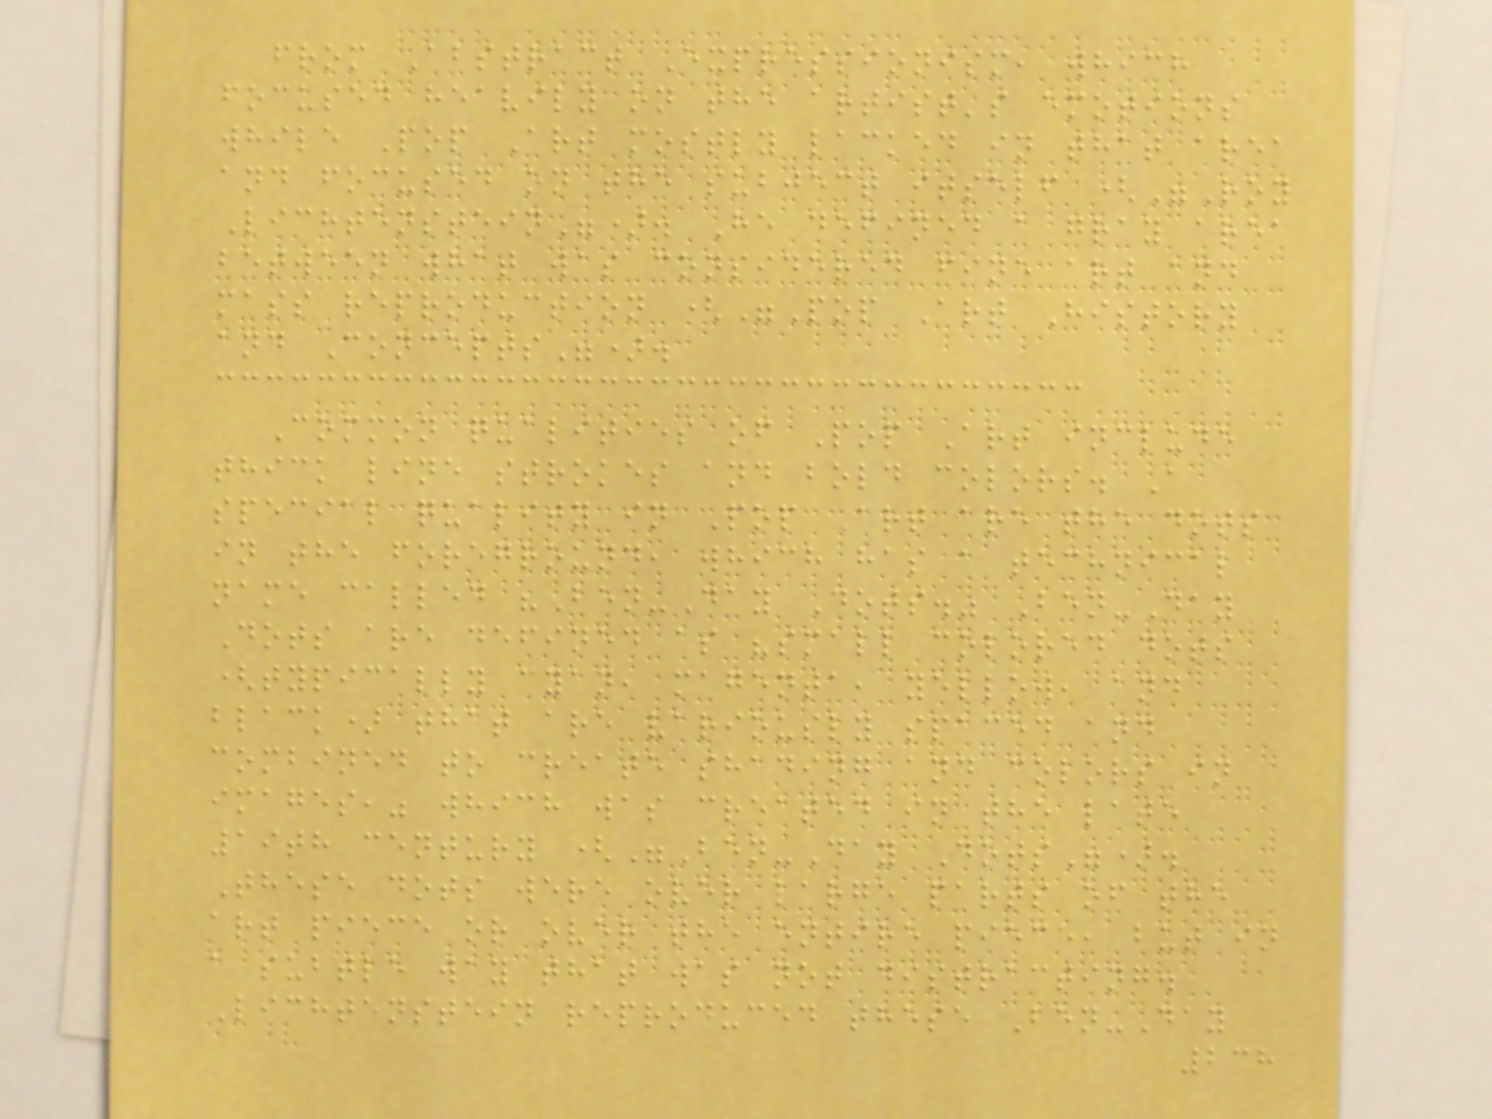from Abstract Expressionism, which
focused heavily on the artist's emotions
while Pop Art mostly lacked in that area
and focused on the subject itself ("Roy
Lichtenstein"). He defined a gray area
between what was considered fine art and
mass reproduction ("Pop Art History
and Concepts").
Common qualities of Pop Art include
thick line strokes and bold colors. A
special quality in Pop Art are the dots
in the foreground, which has a technical
name called "Ben-Day Dots." Ben-Day
Dots are defined as "small colored dots
(typically cyan, magenta, yellow, and
black) that are variously spaced and
combined to create shading and colors in
images," which was created in the late
19th century ("Ben-Day Dots").
These dots were over large parts of the
art piece or over the entire piece, but in
a subtle way that was not distracting.
Lichtenstein reproduced these Ben-Day
238
